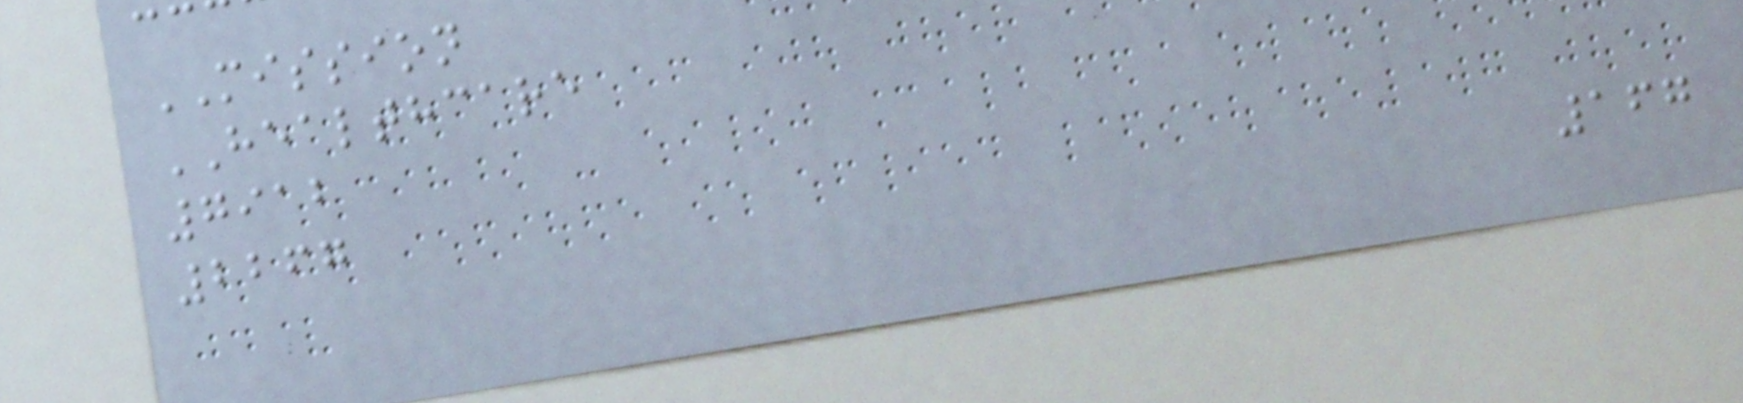MISSION
HEALTHCARE
7912
2267
167
